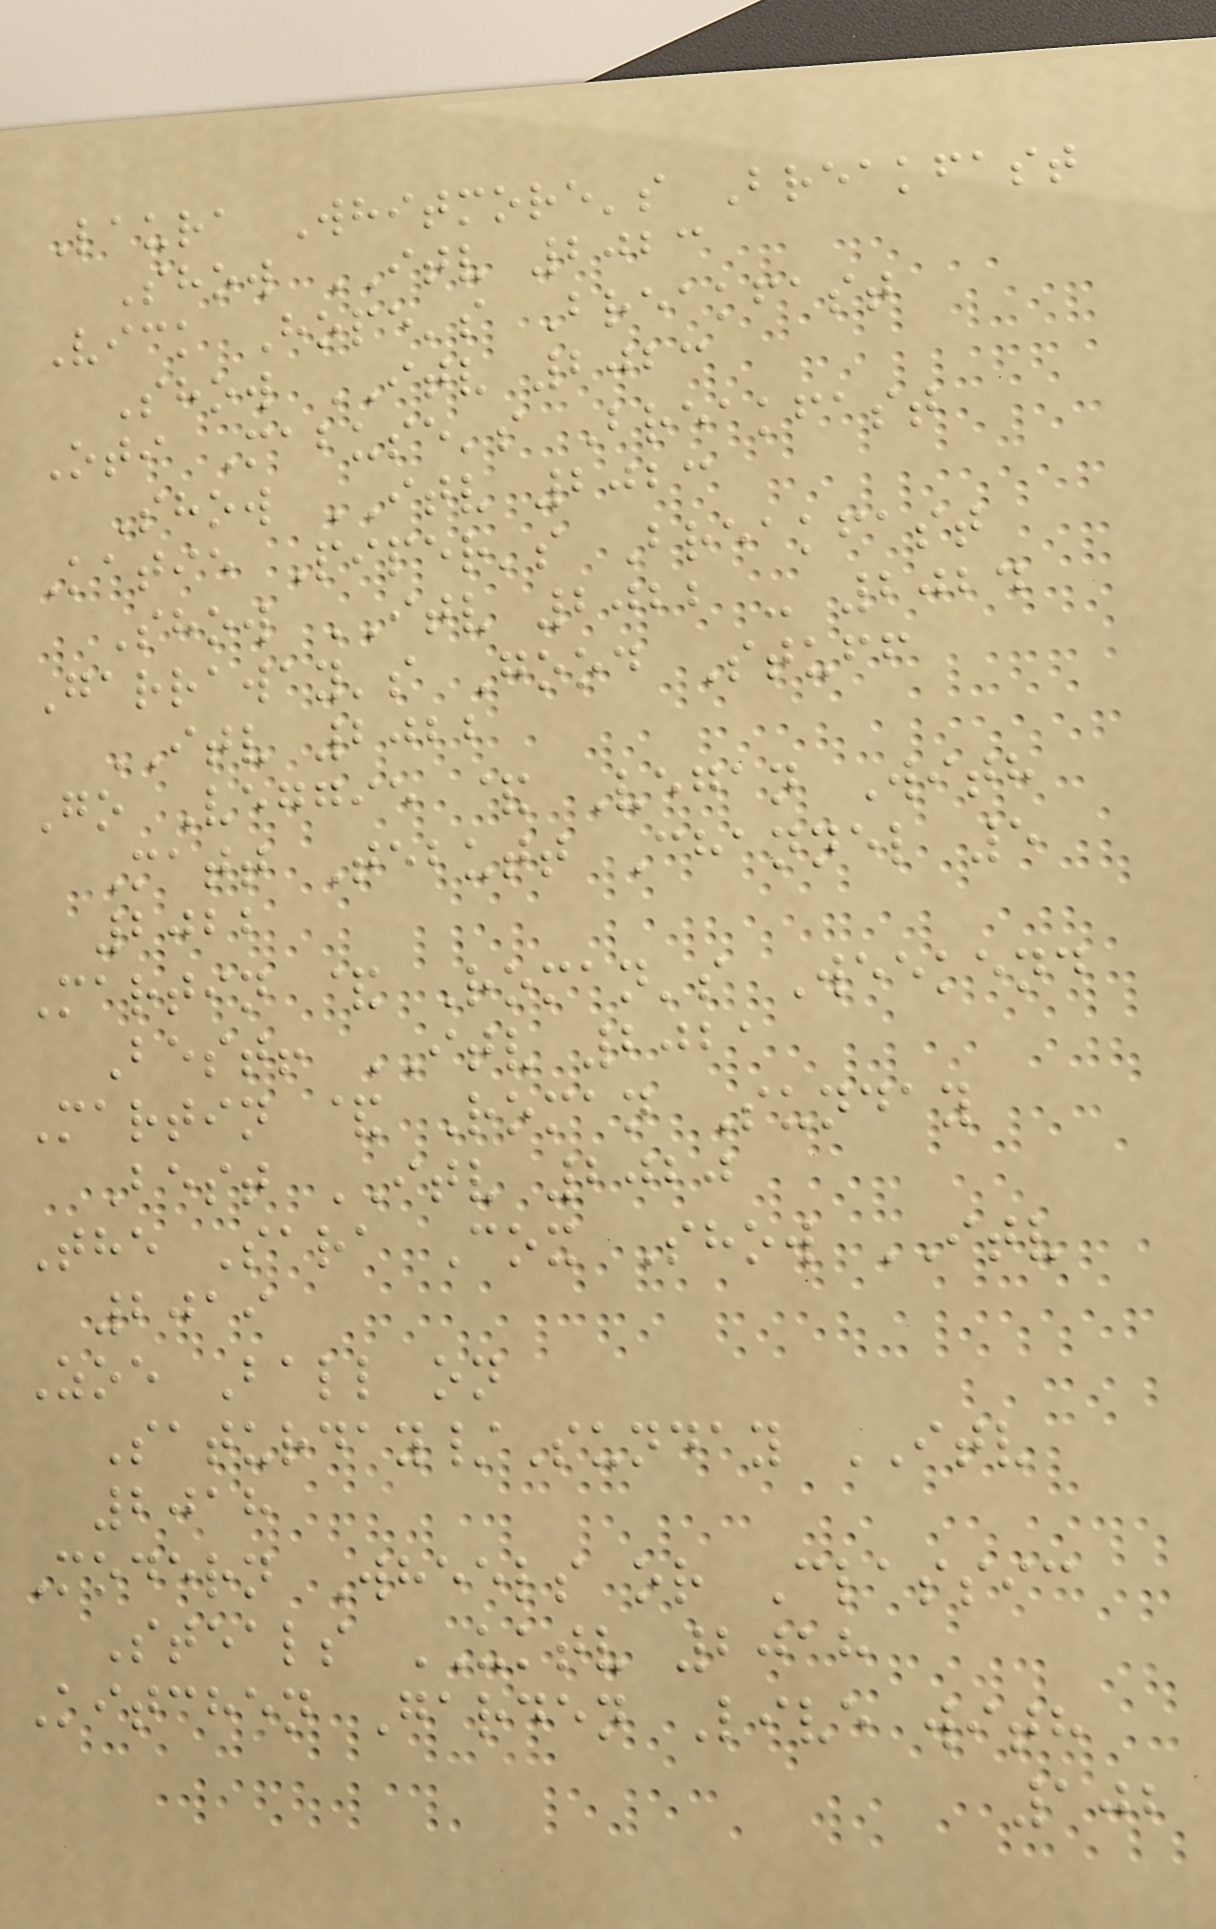Laura Whitmore's Breakfast
Show ITV 2023
Vick Hope's Breakfast
Show ITV 2023
Oti Mabuse's Breakfast
Show ITV 2023
Katie Piper's Breakfast
Show ITV 2022 - 2024
Garraway's Good Stuff
ITV 2022
Go Veggie & Vegan With
Matt Tebutt Channel 5
2022
Martin & Roman's Weekend
Best! ITV 2021
Martin & Roman Sunday
Best ITV 2020
The Sara Cox Show ITV
2019
Zoe Ball on
Saturday/Sunday ITV
2018
Modern Wheels or Classic
Steals UKTV 2018
Kitchen Garden Live with
102
